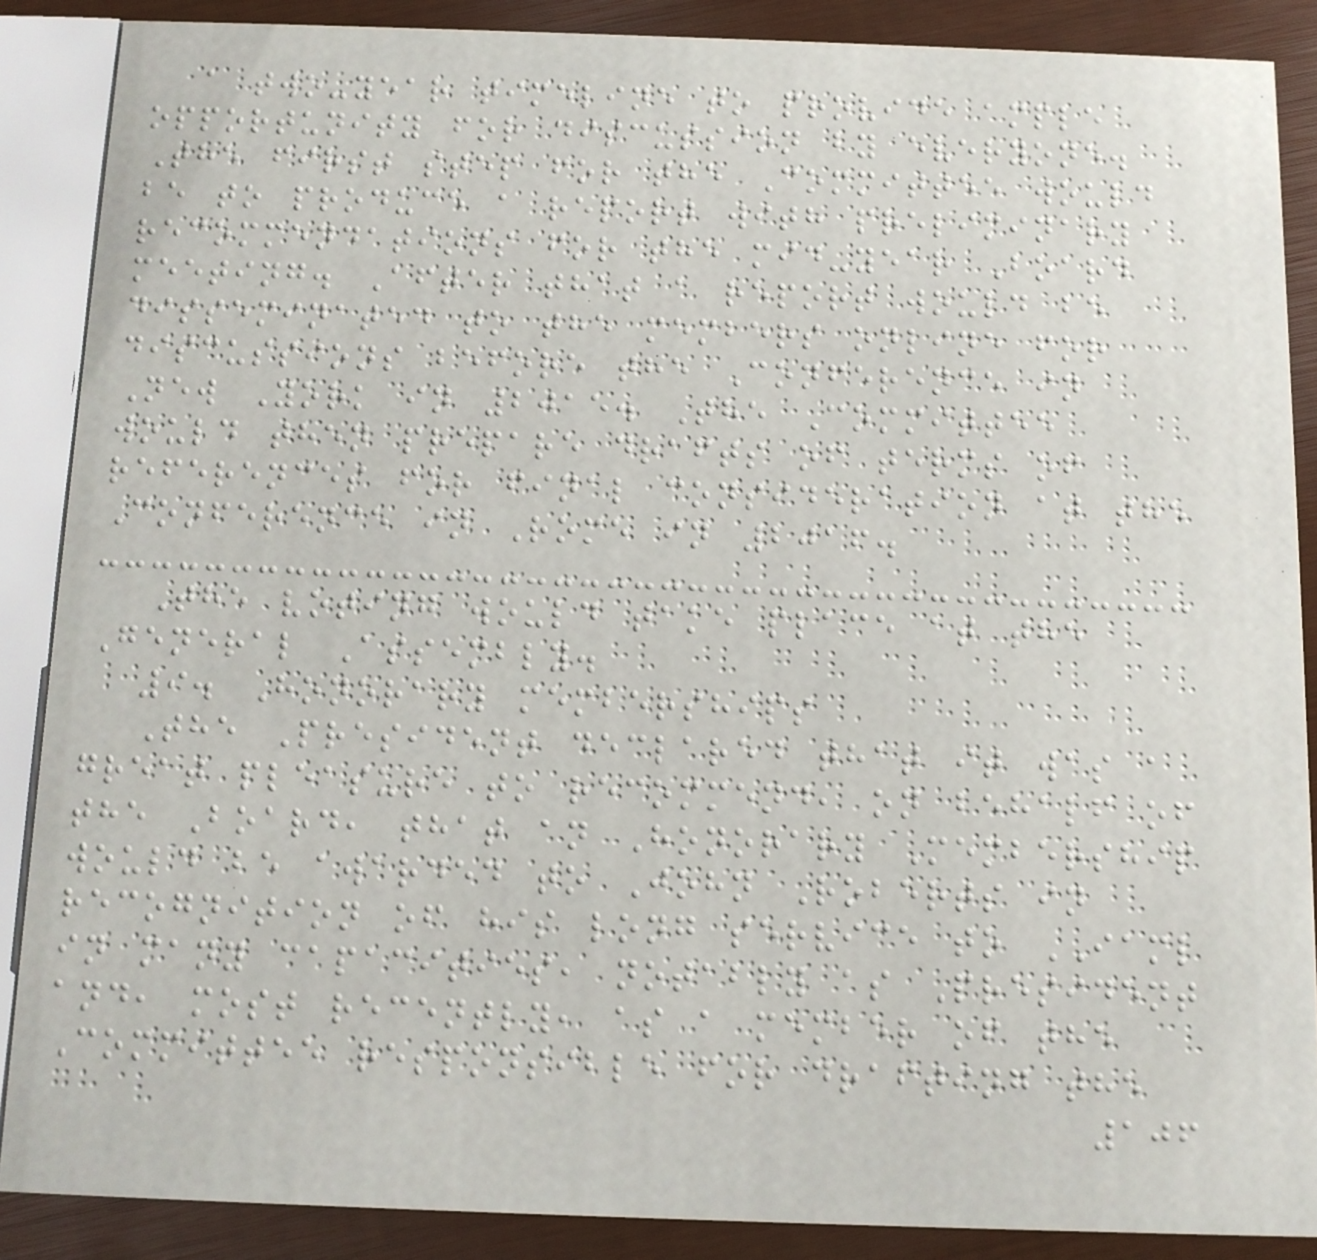a two-year timeline to provide ample
opportunity for discussion by everyone.
The first step for the Committee would
be to produce a report with preliminary
recommendations for the mid-year Board
meeting. After that a report would be
disseminated to the members online for
discussions before the Conference in
New York in 2015. The Committee
would then prepare drafts of terms of
references for final consideration at the
Conference in Rome in 2016.
The voting would take place at the
General Assembly.
9. Honorary memberships
The President declared that it was a
great pleasure to recommend, on behalf of
the Board, that an Honorary Membership
would be awarded to John Roberts in
recognition of his long service to IAML
in many capacities, notably as President
and, most recently, as a member of the
Committee responsible for drafting the
106
